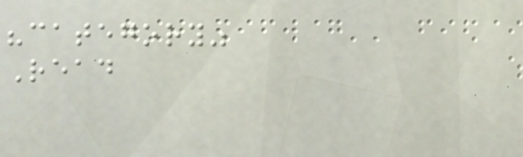"category"
Read
